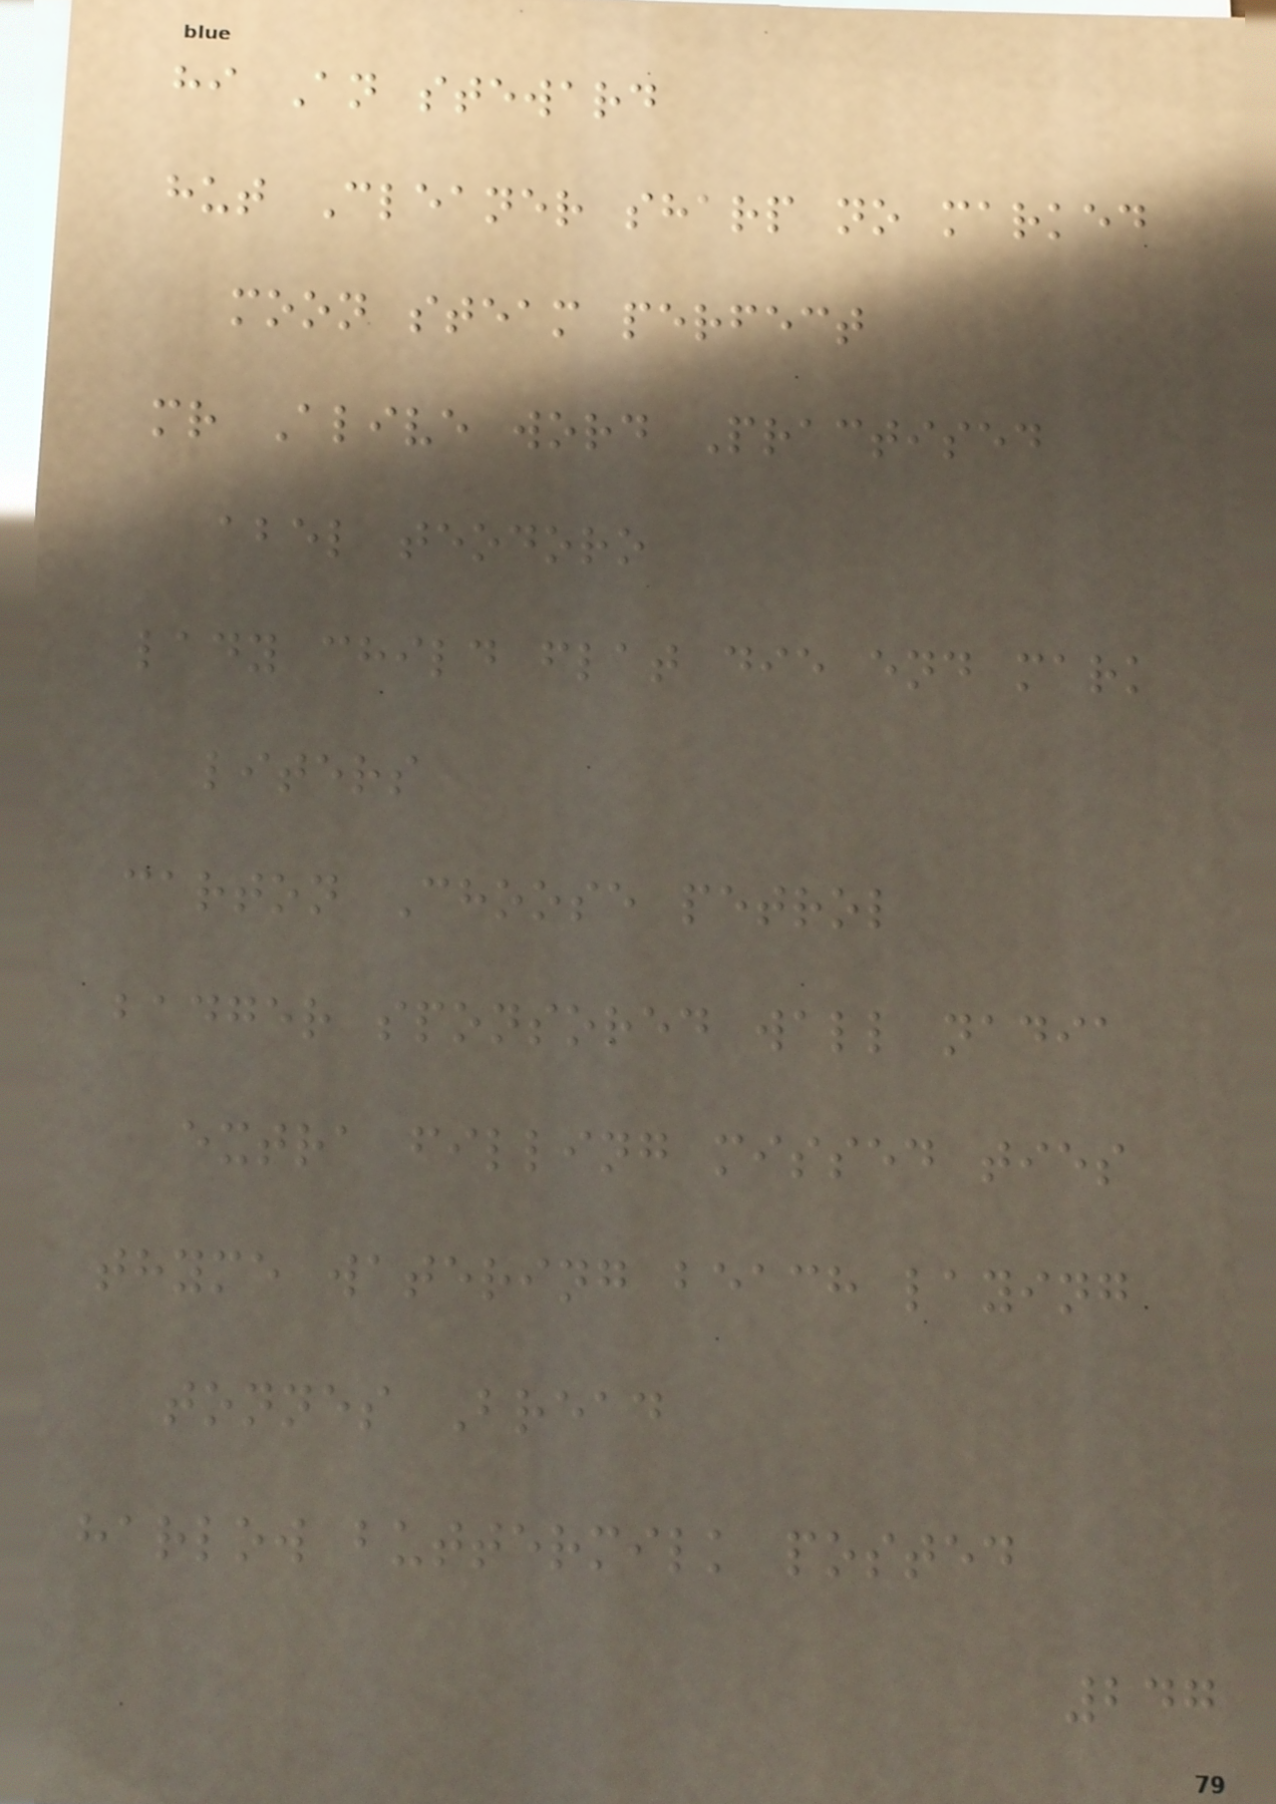hi An steward
hut Cleaner sharp no marked
moon steam perfect
mr Alive word Practised
abel teodoro
lady child flat die end mark
liters
carton Choose petrol
badger sponsored wall nadia
extra filling missed ties
thyme watering beach laying
tonnes Bread
harlow buttermilk posted
247
